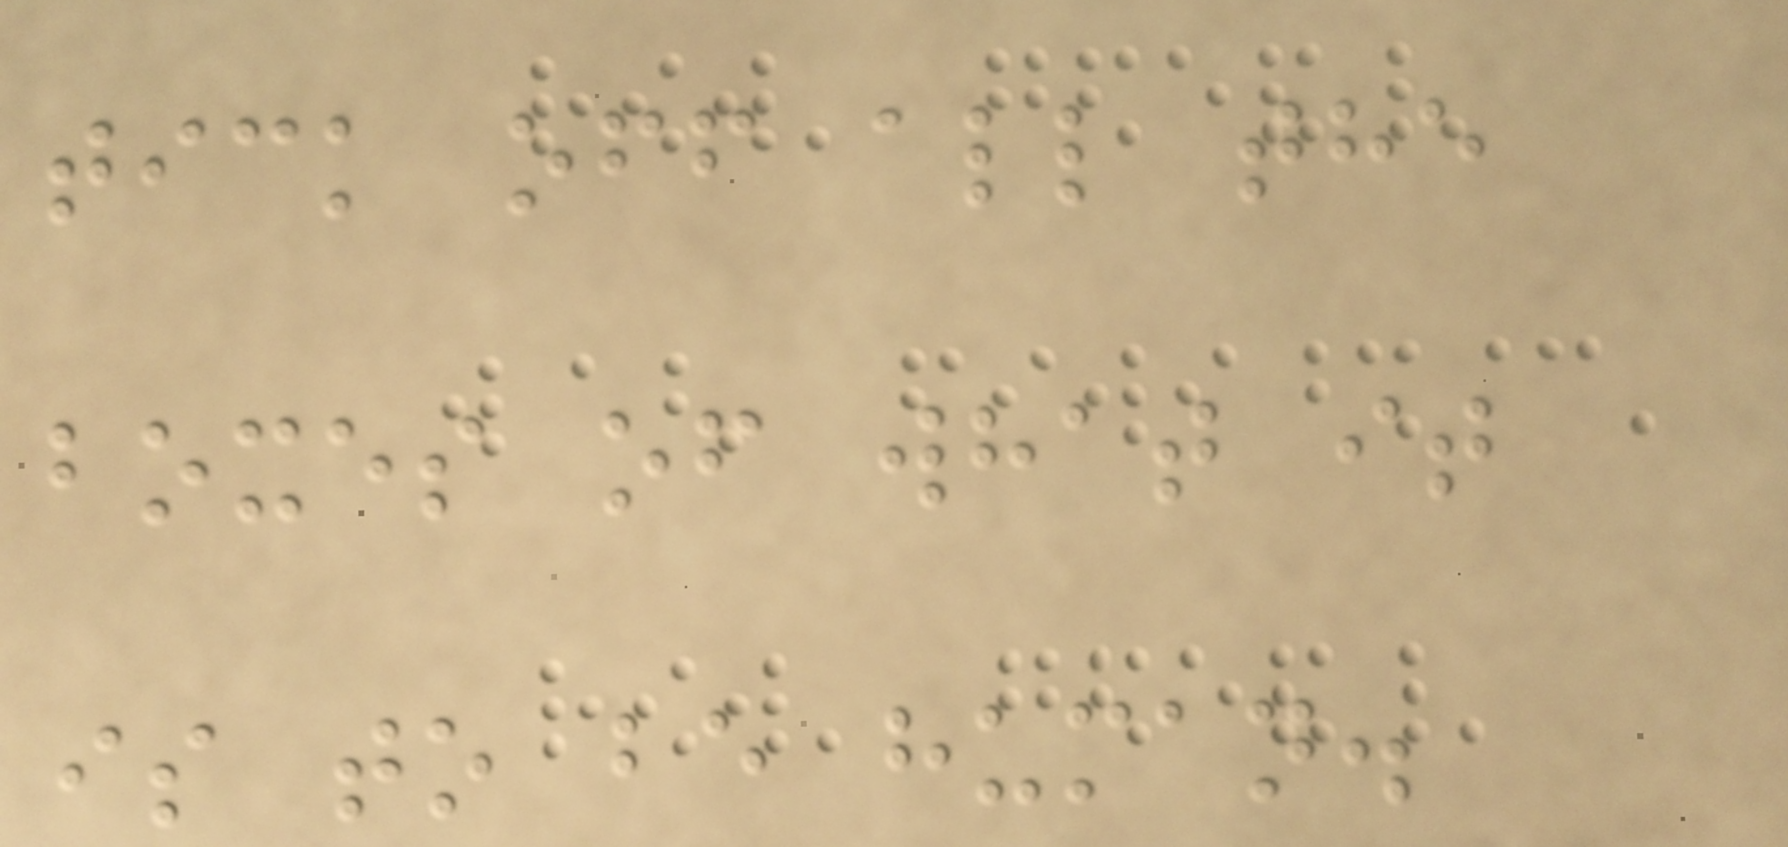tick off all the
boxes of what it
is to be human.
